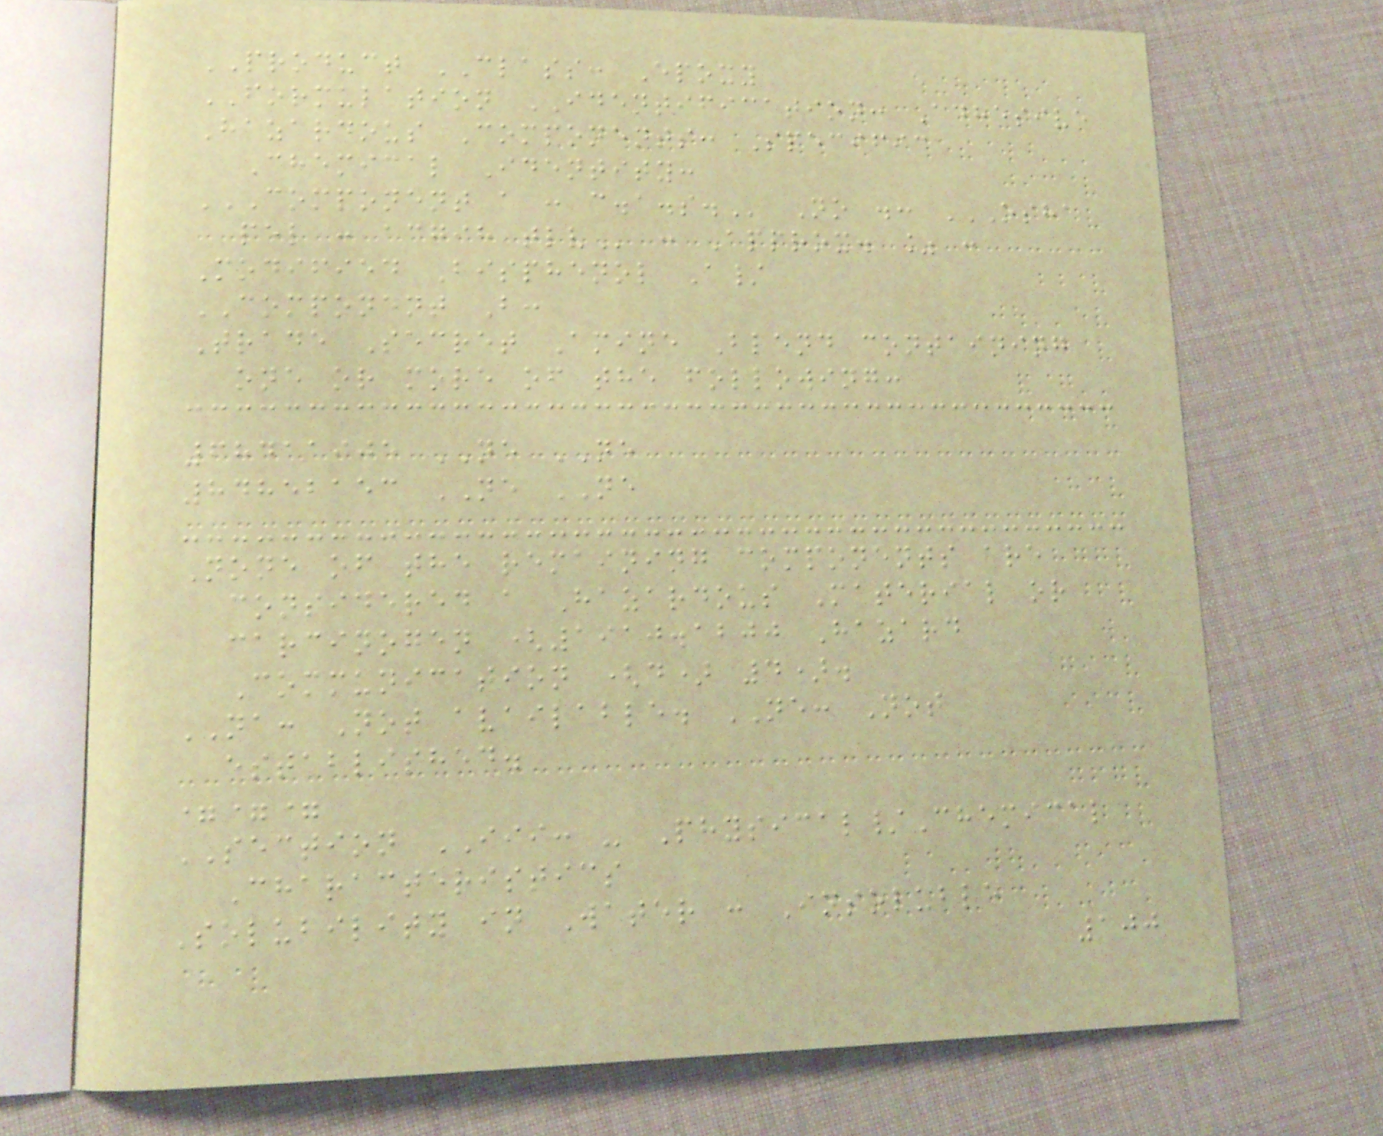PRODUCT CLASS: Epoxy
FORMULATION IDENTIFICATION: Adhesive
Hazardous Components: Specific
Chemical Identity:
COMPONENT A : C.A.S. No .: OSHA
PEL : ACGIH TLV : Approx. % :
Modified Bisphenol A/
COMPONENT B:
Trade Secret Amine Blend containing
one or more of the following:
68411905 NE NE
84852153 NE NE
None of the remaining components are
considered a Hazardous Material or
carcinogen (1910.1200 Hazard
Communication (d) 4).
NA: Not available. NE: Not
established.
===
SECTION III: - Physical/Chemical
Characteristics
Solubility in Water : Insoluble
100
